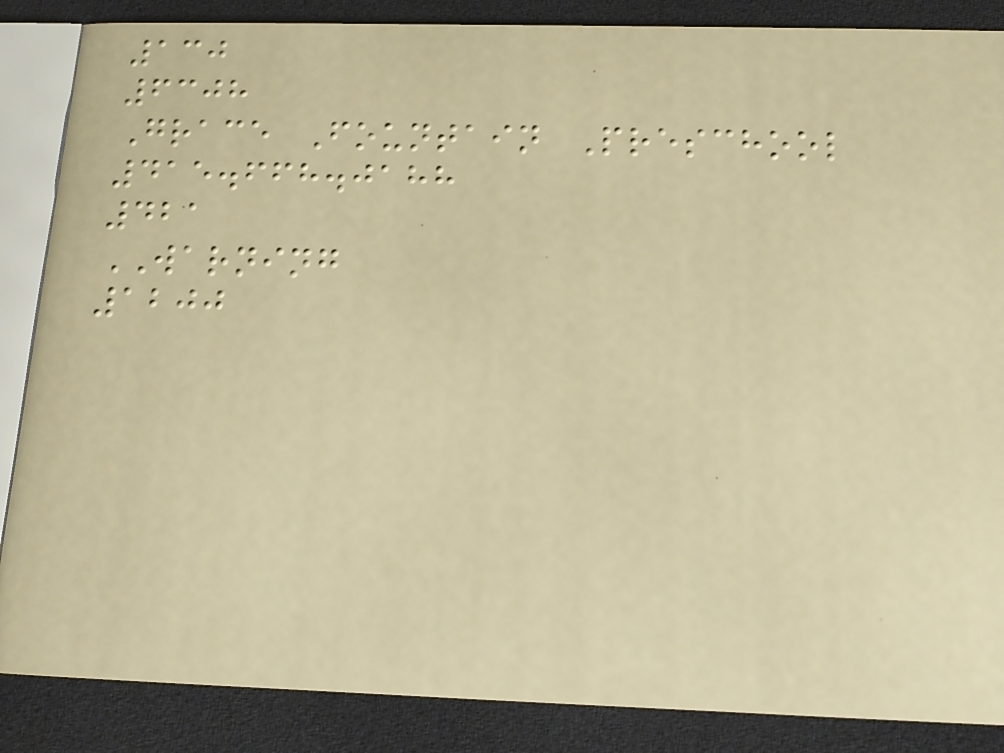130
6308
Grace Fountain Preschool
415.668.0188
421
WARNING
1200
